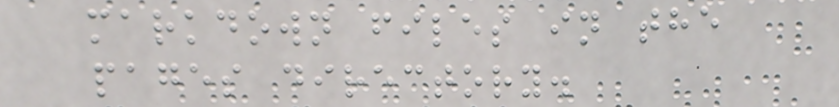markdown files in the
pages directory.
